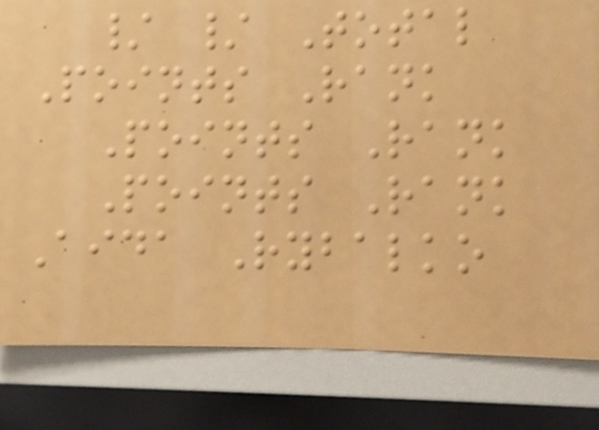/ / Total
Points Rank
Points Rank
Points Rank
Aida Rybalko
